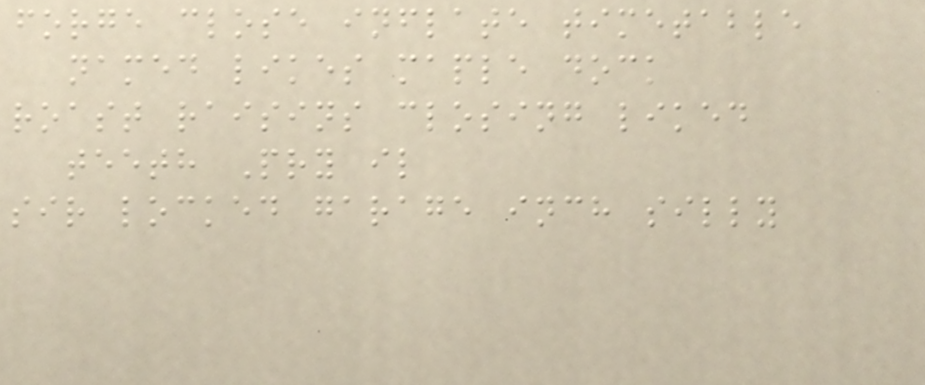forge close inflate timetable
named likes maple dock
roast raisins closing liked
teeth Pry il
sir locked garage inch silly
